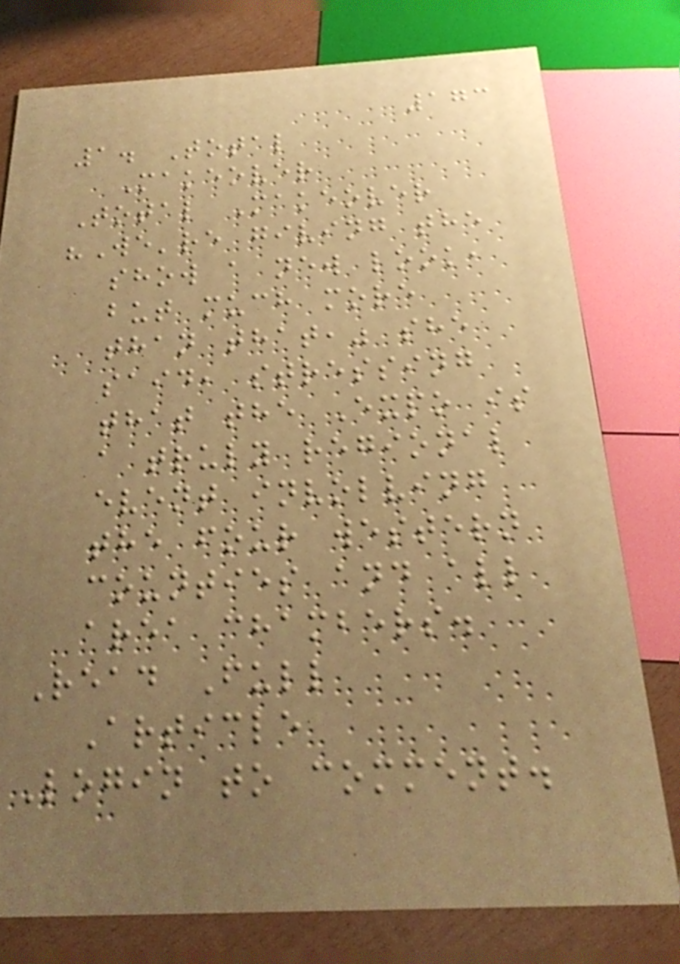173
1. Total
Makeover
Total Makeover
"We're giving the
show a new look,
but much more
than that," she
said, stressing
that the Expo is
a truly regional
event involving
the four western
counties and all
area chambers.
Read Full
Article
Login to comment.
